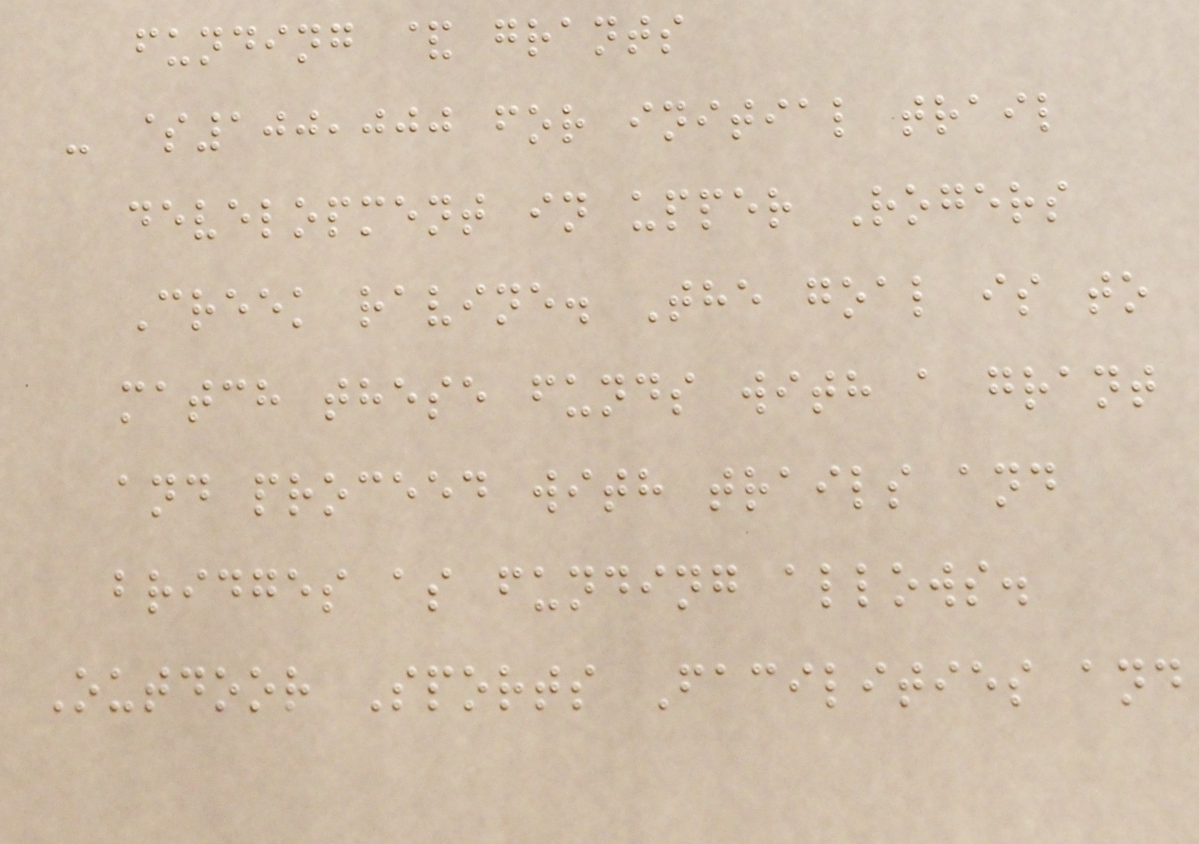funding & grants
- $100,000 for initial trail
development in upper Rogers
Creek ravine. The goal is to
match these funds with a grant
and proceed with trails and
bridges as funding allows.
Outdoor Sports Facilities and
